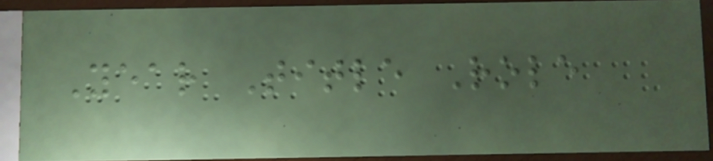Year Title Role
